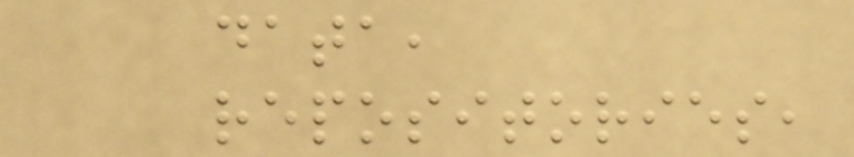data,
repositories,
